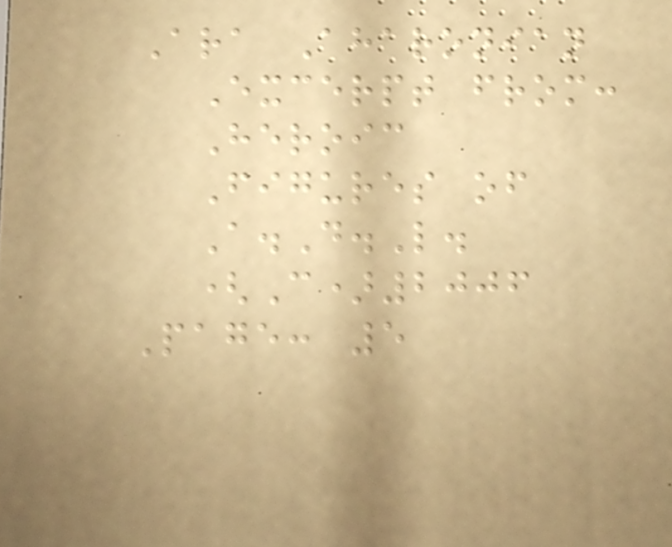Ara Aharonian
Excerpt from:
Heroic
Figures of
A.D.L.
(C)2006
Page: 5
